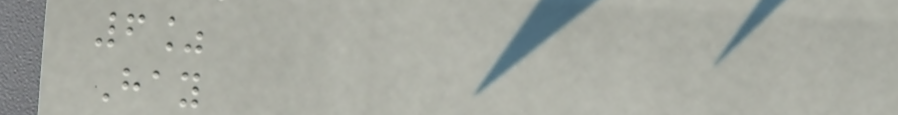6%
Hay
